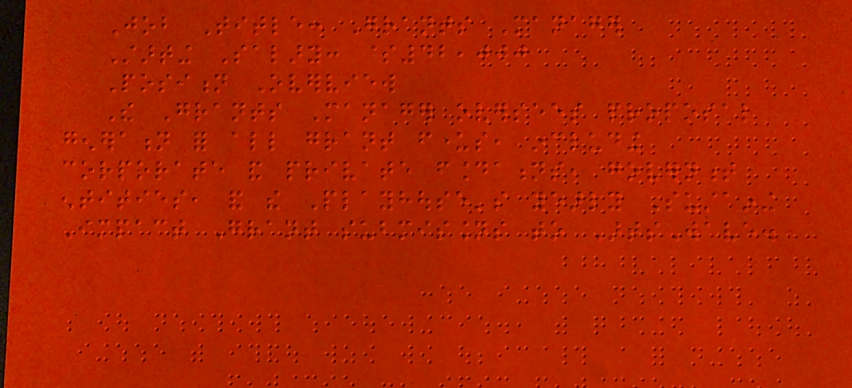Job Title: Grants Manager
Starting Salary: $42,000
Position Overview
The Grants Manager oversees proposal
generation for all grant funders, including
corporate and private foundations, government
entities, and the Playhouse's yearly Sustaining
Impact Grant submissions to ArtsWave.
